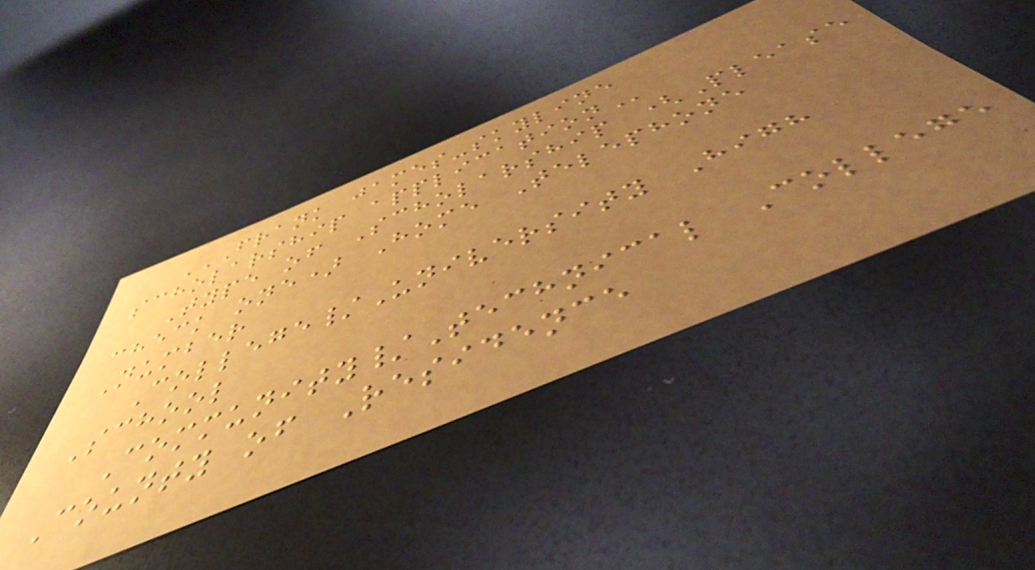FRANK JAMES-SKYLINE
SCHOLARSHIP APPLICATION
Type of Scholarship (Please
check one) Home Telephone
Number
College/University High
School
Community/Technical College
County of Residence
